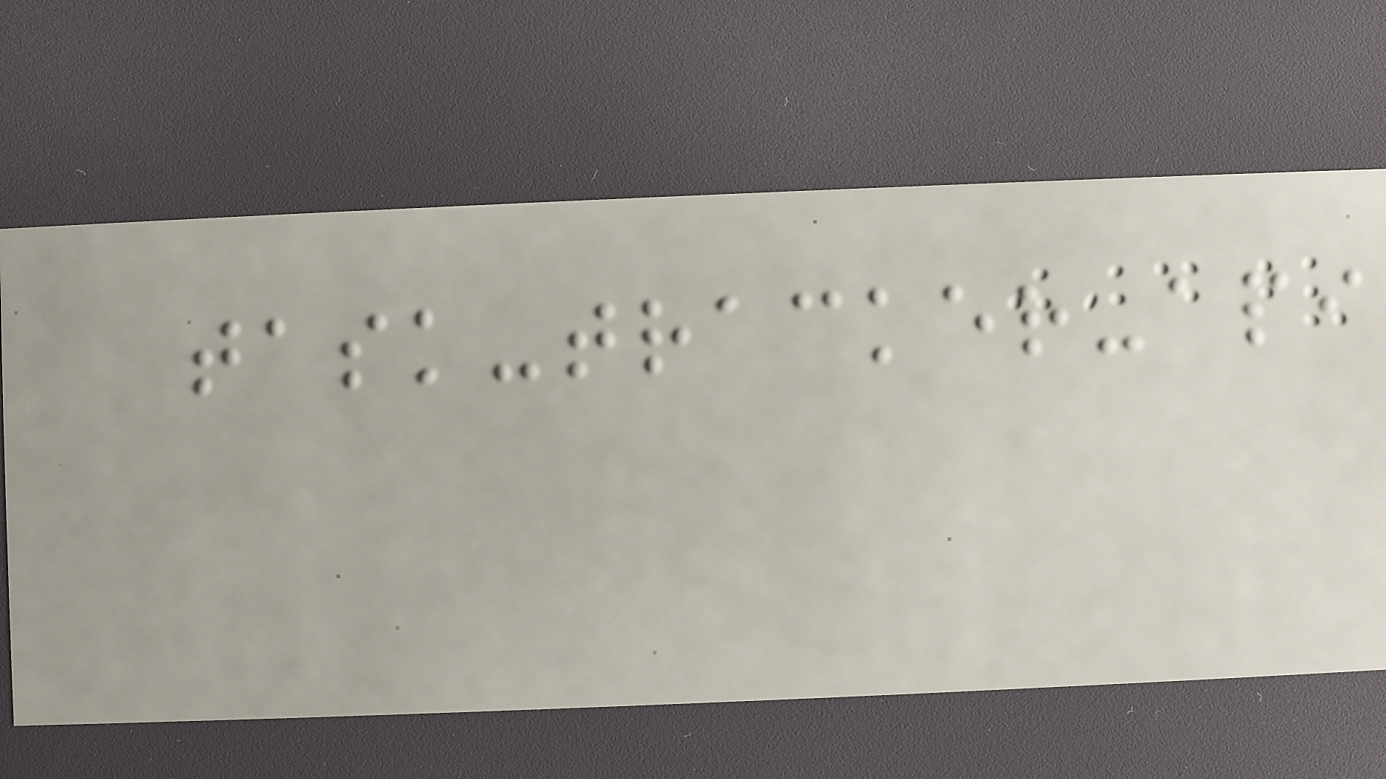task-tracker-api
